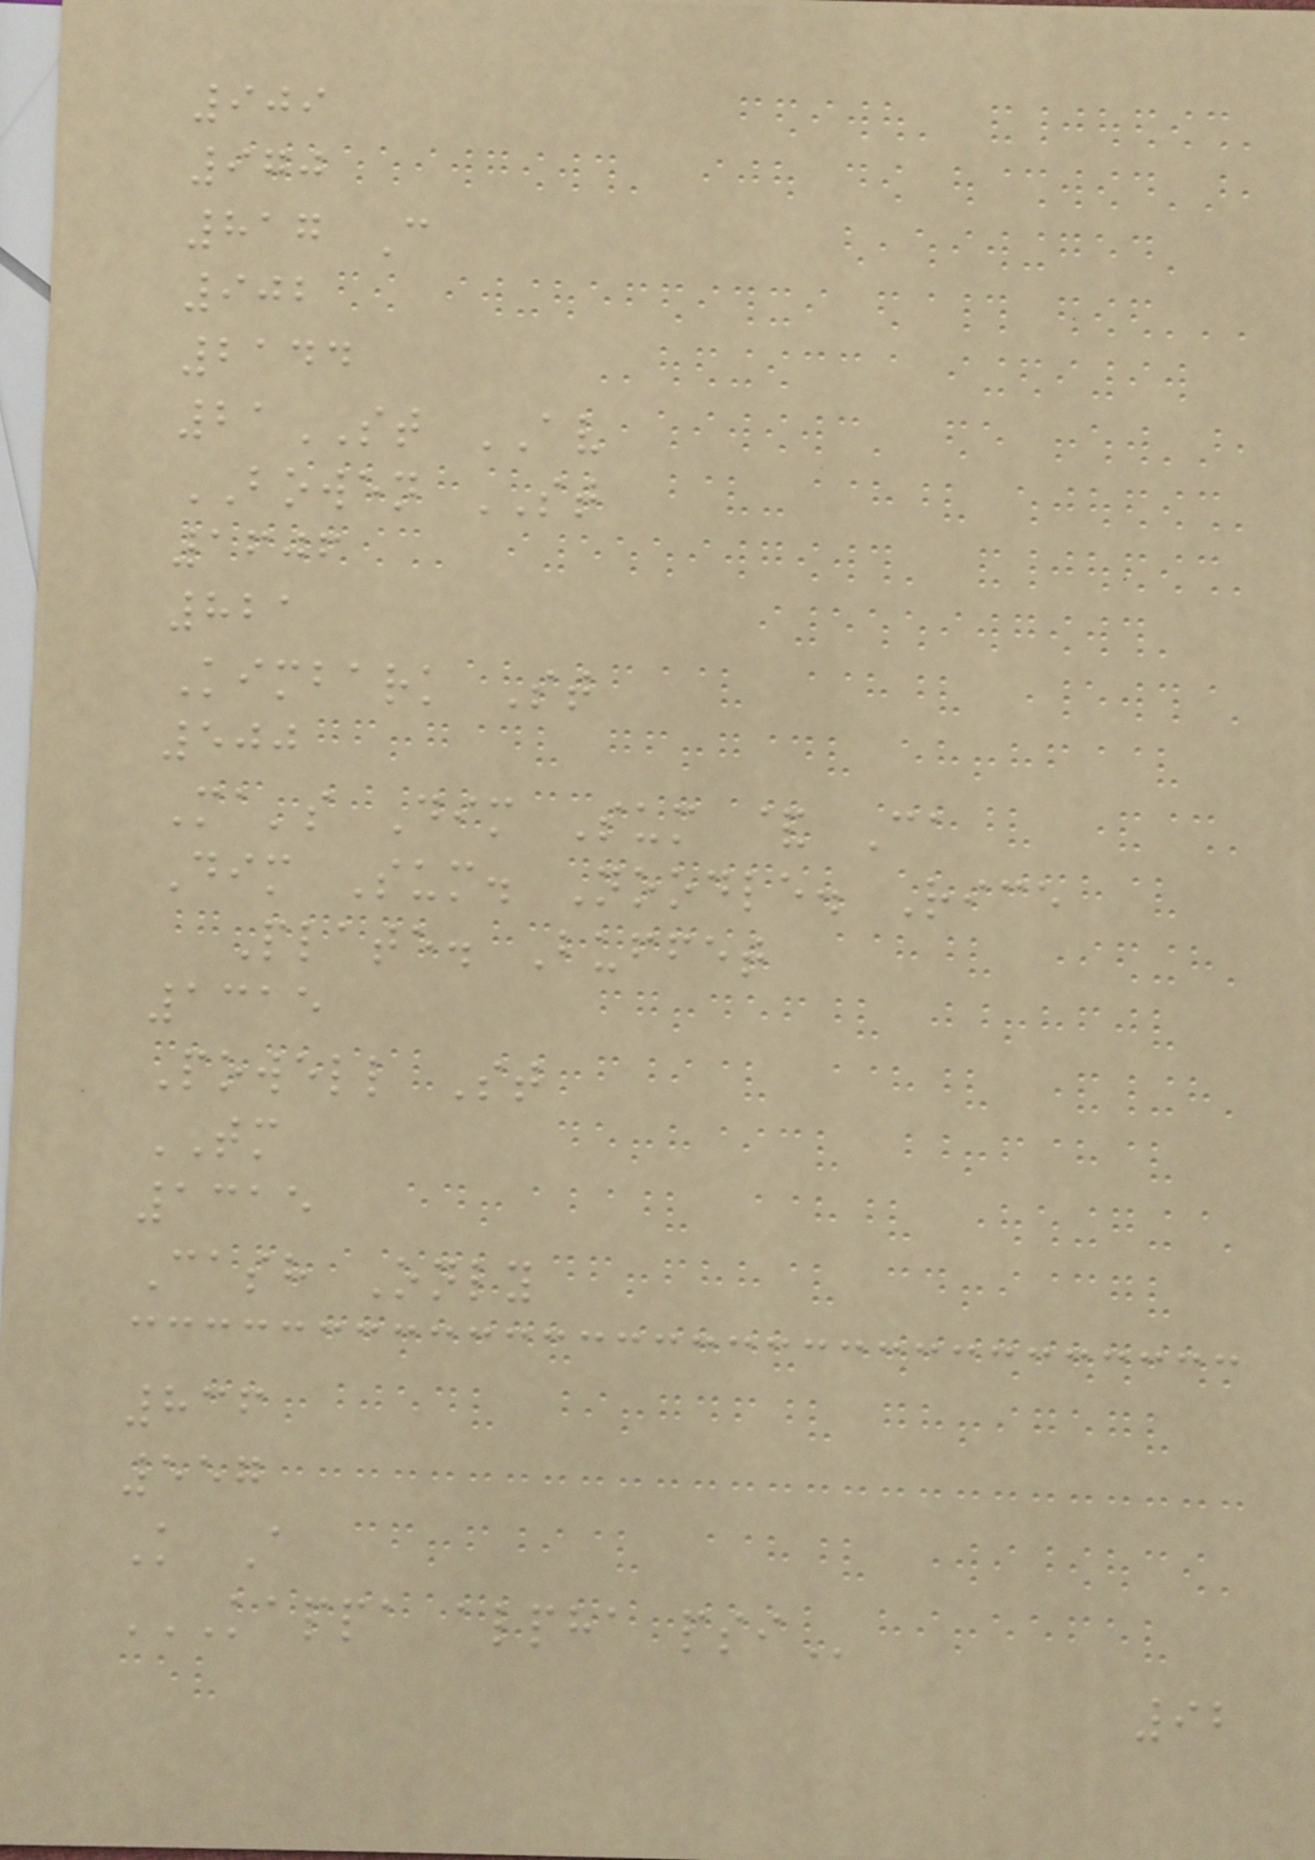909
970
817 C
902
2144
21ST AV
BOWEN ST
1606
821
Kimbark St
500
Ma's Dim Sum & Ca
Dim Sum. Noodle. Rice
Plate. Buffet
1315
Powell St
TM
1315
Cash Only
836
557
K A
KAPPA ALPHA PSI
92
